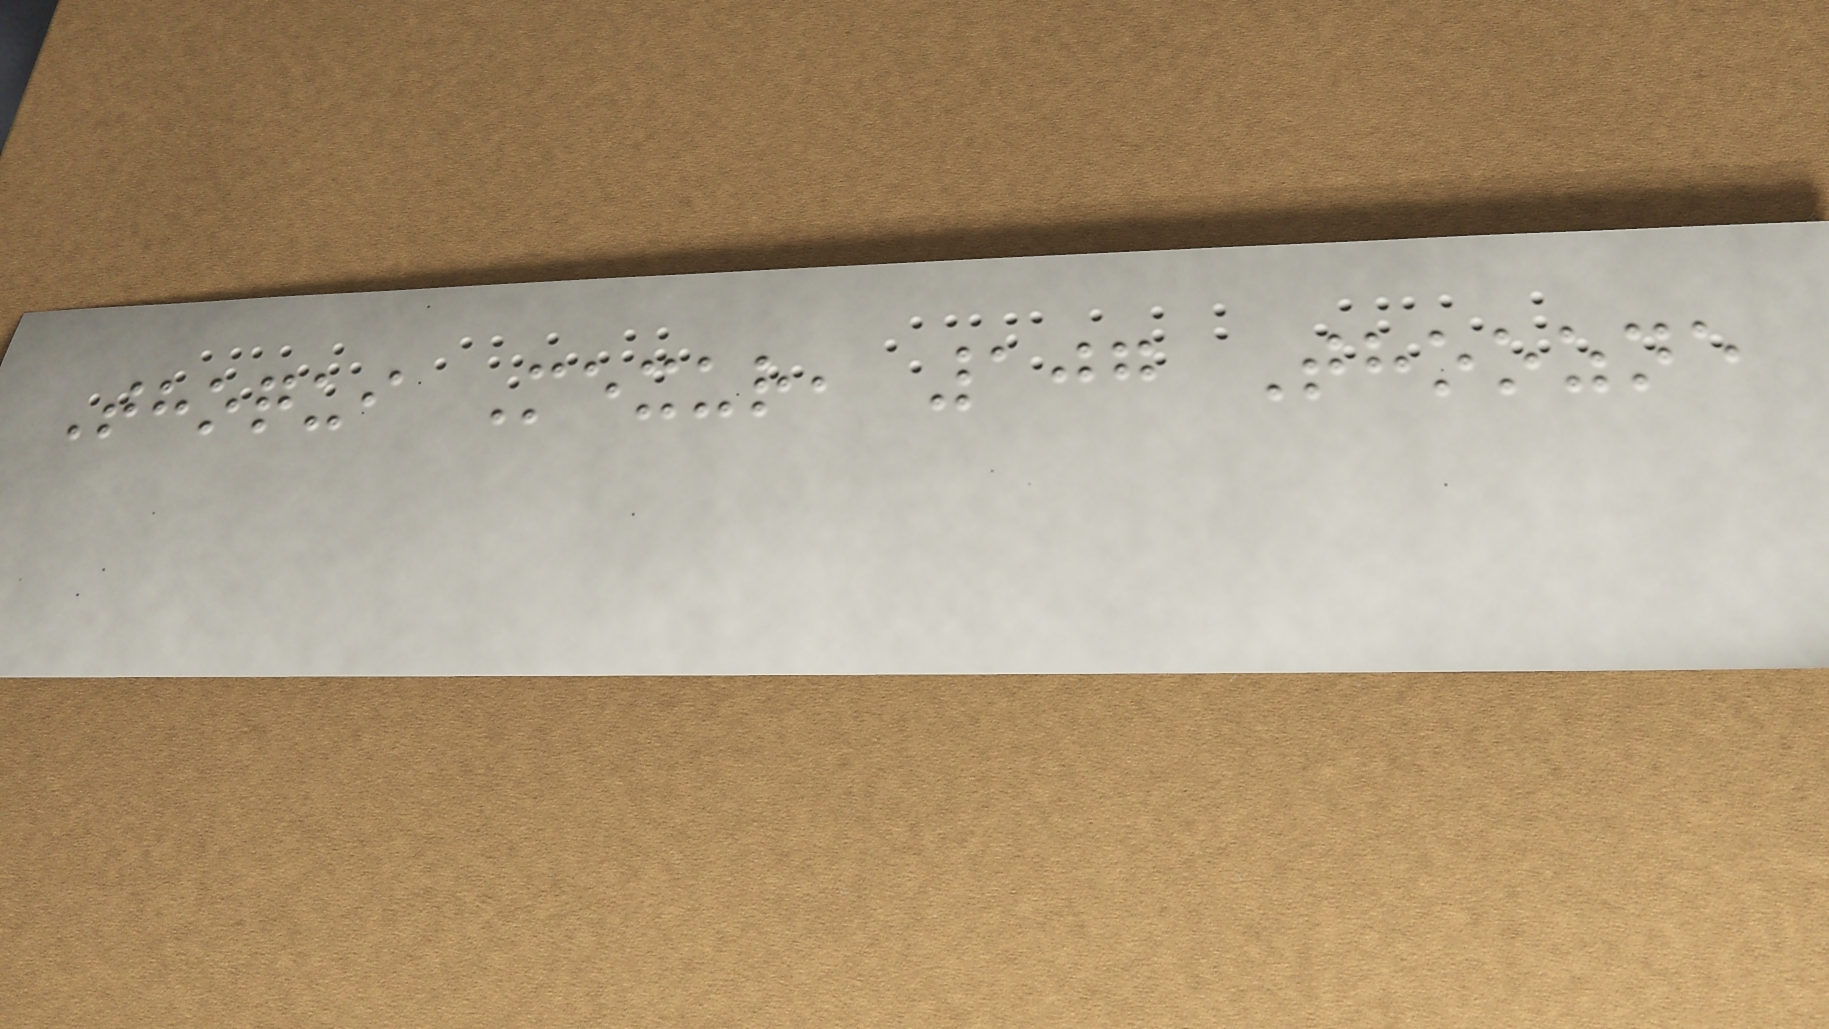Thoqui Mexur, 107 Thoozne
